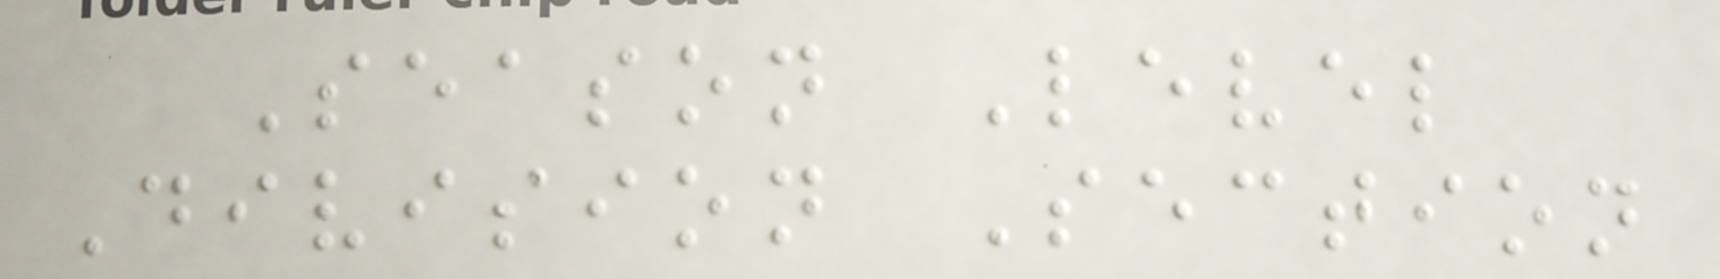Season Level
Division Section
